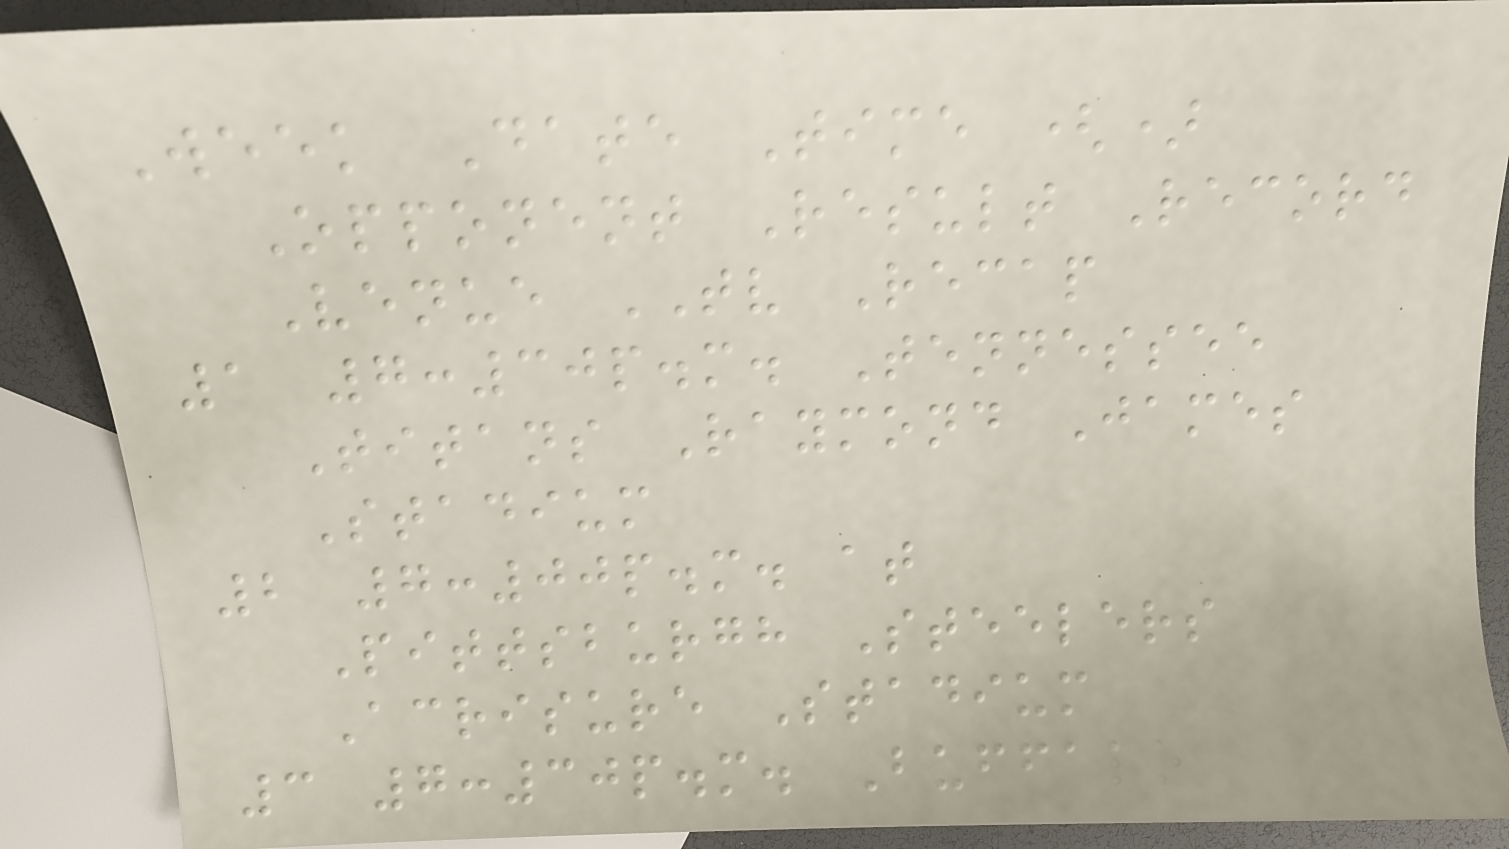Week Date Time ()
Opponent Result Record
Venue TV Recap
1 7:30p.m. Tennessee
Titans Raymond James
Stadium
2 7:00p.m. at
Pittsburgh Steelers
Acrisure Stadium
3 7:30p.m. Buffalo
